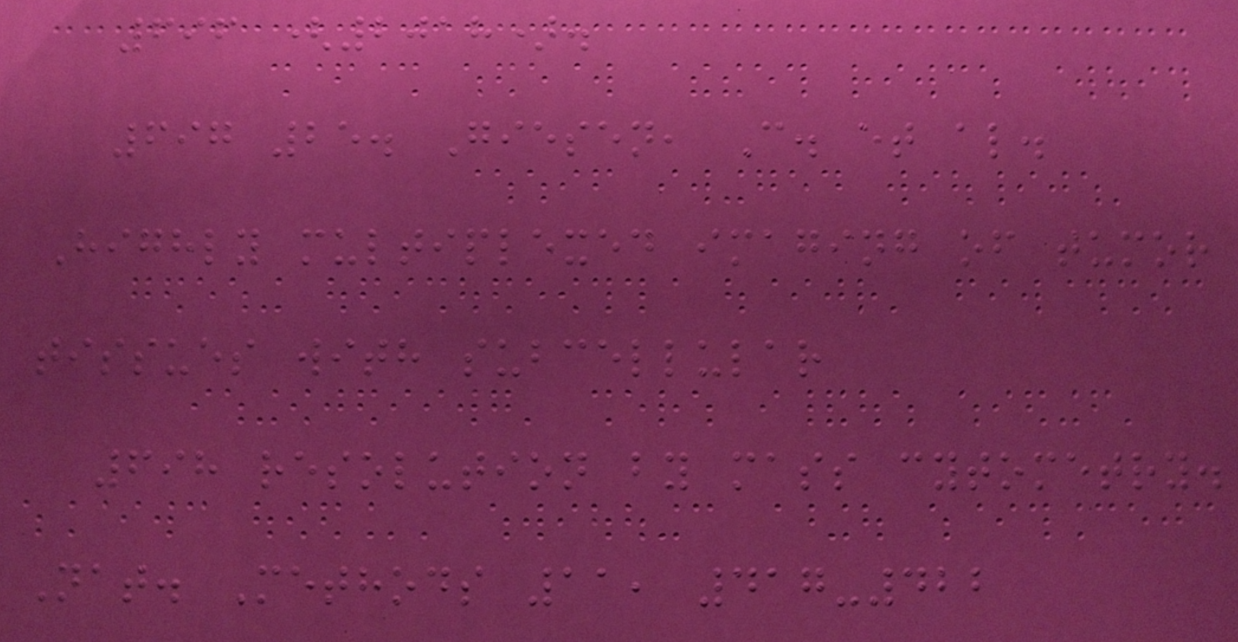696 (2018).
697 25. Giesen, C. et al.
Highly multiplexed imaging of tumor
tissues with subcellular
698 resolution by mass cytometry.
Nat. Methods 11, 417-422
